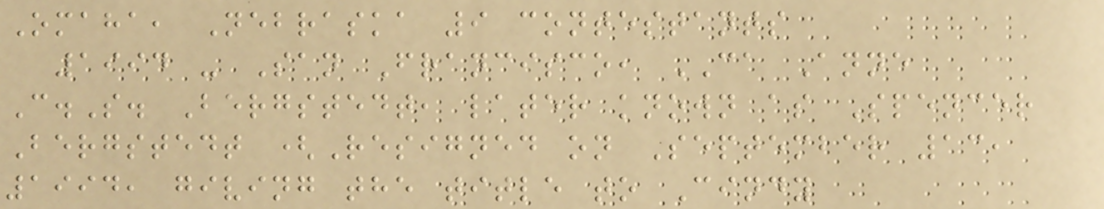Omaha, Nebraska 9 contestants
1994 - San Francisco, CA Anne
C.S. Bergstedt, later known as Spencer
Bergstedt (Resigned on September 13,
1994, giving the title to Cindy
